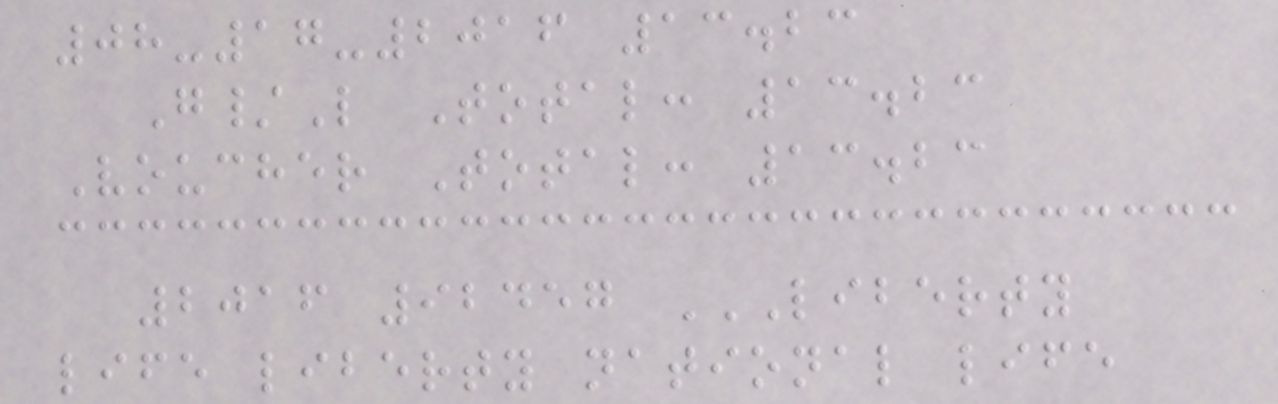08-17-2016 13.23
G/L Total: 13.23
Voucher Total: 13.23
2016 92457 LIBERTY
LIFE LIBERTY NATIONAL LIFE
